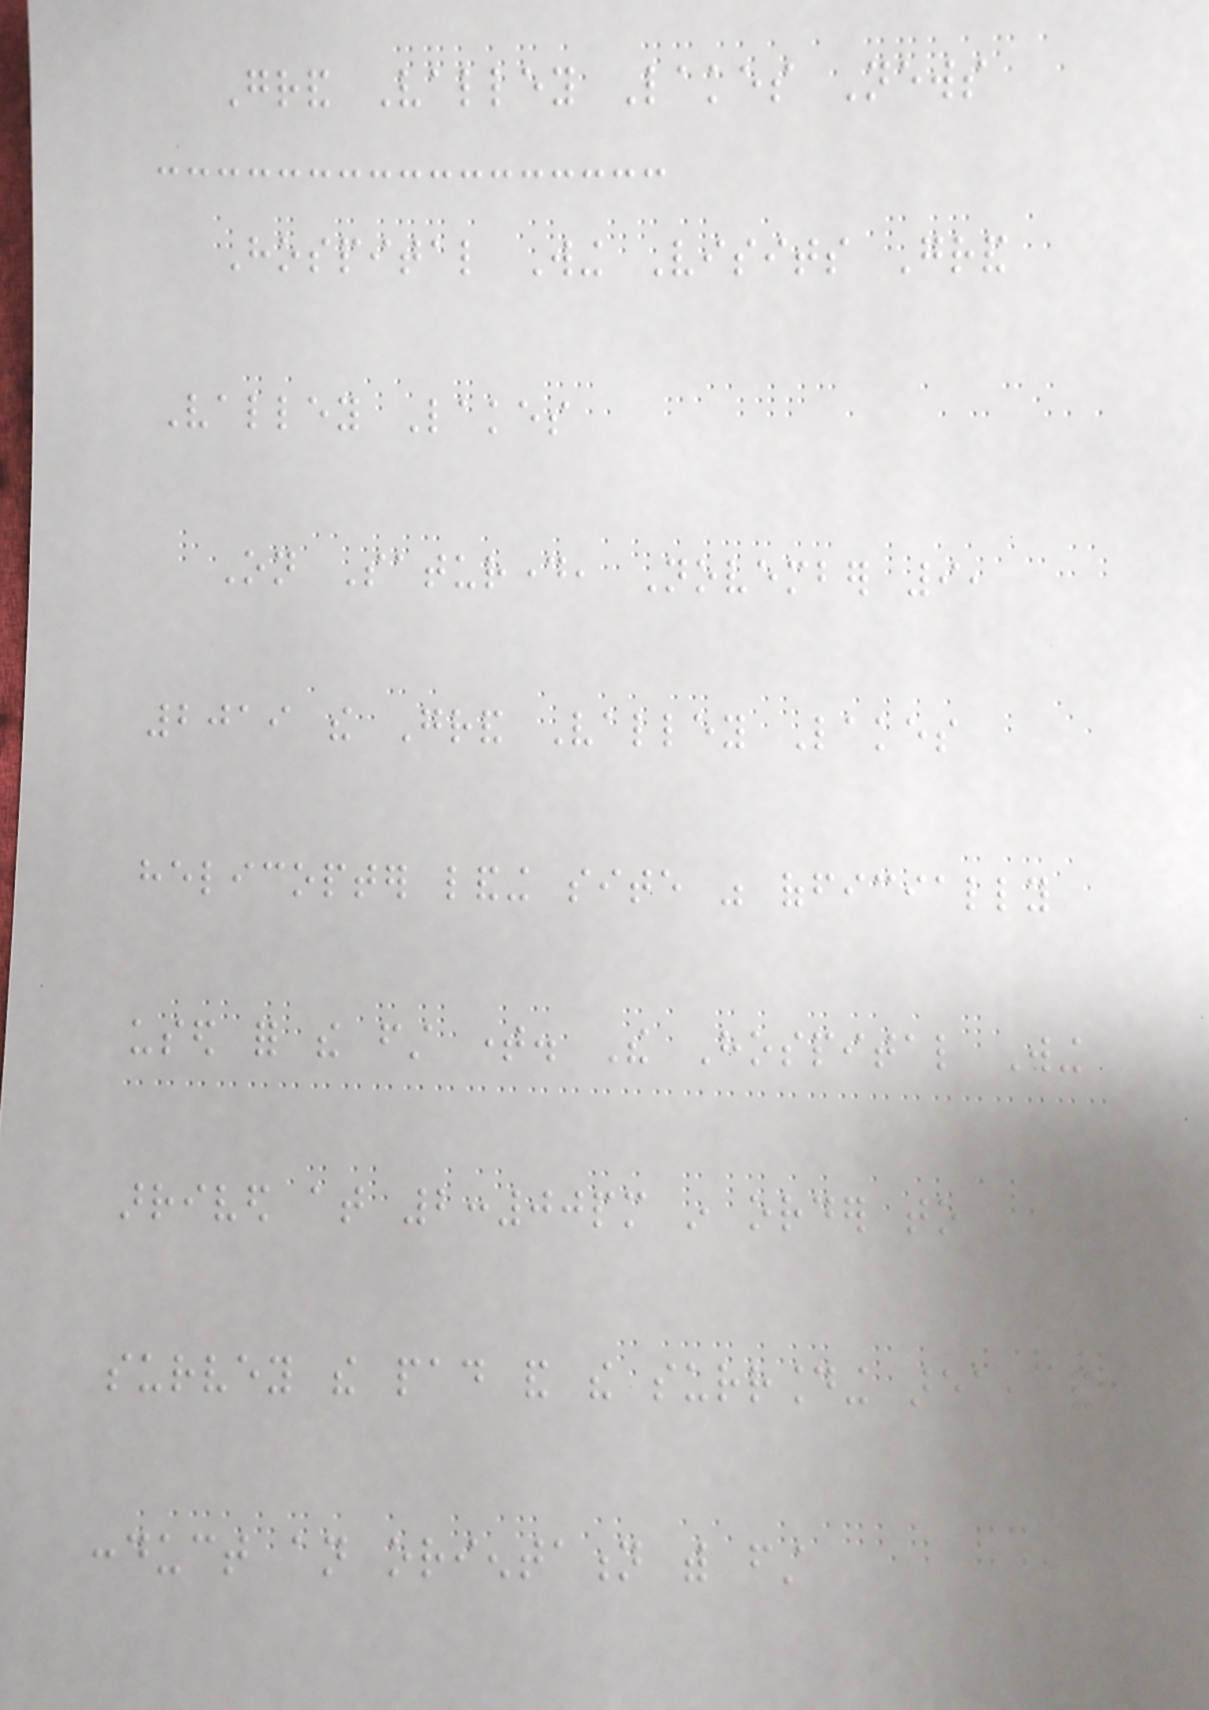Grand Valley Lakes News
Hospital Wing Visits Grand
Valley Lakes
On Saturday, November 9,
2019 the Grand Valley Lakes
helicopter landing site was officially
used for the first time. The Hospital Wing
arrived at 2:00pm in order to
survey the pad and the surrounding area, and
conduct an orientation with first
